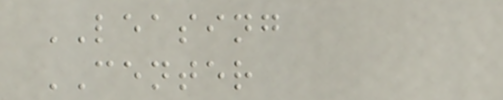LEASING
CENTER
